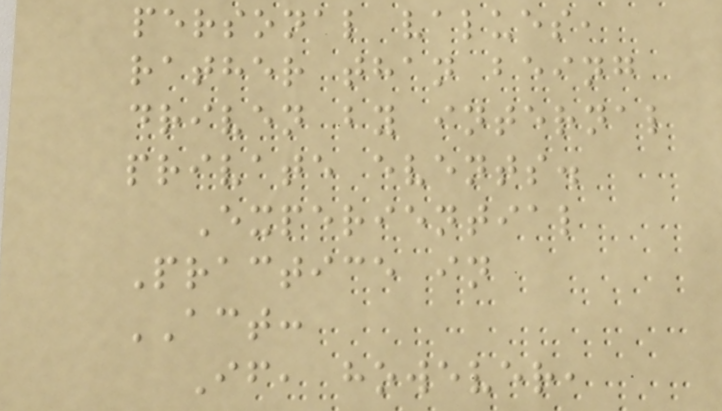personal values,
rather than being
driven by internal
private events.
Experiential
Practice in
ACT:
If, however,
